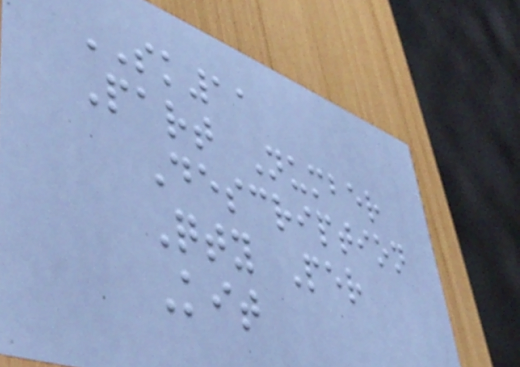SK11
Part Number
Description
Qty Per
Kit
